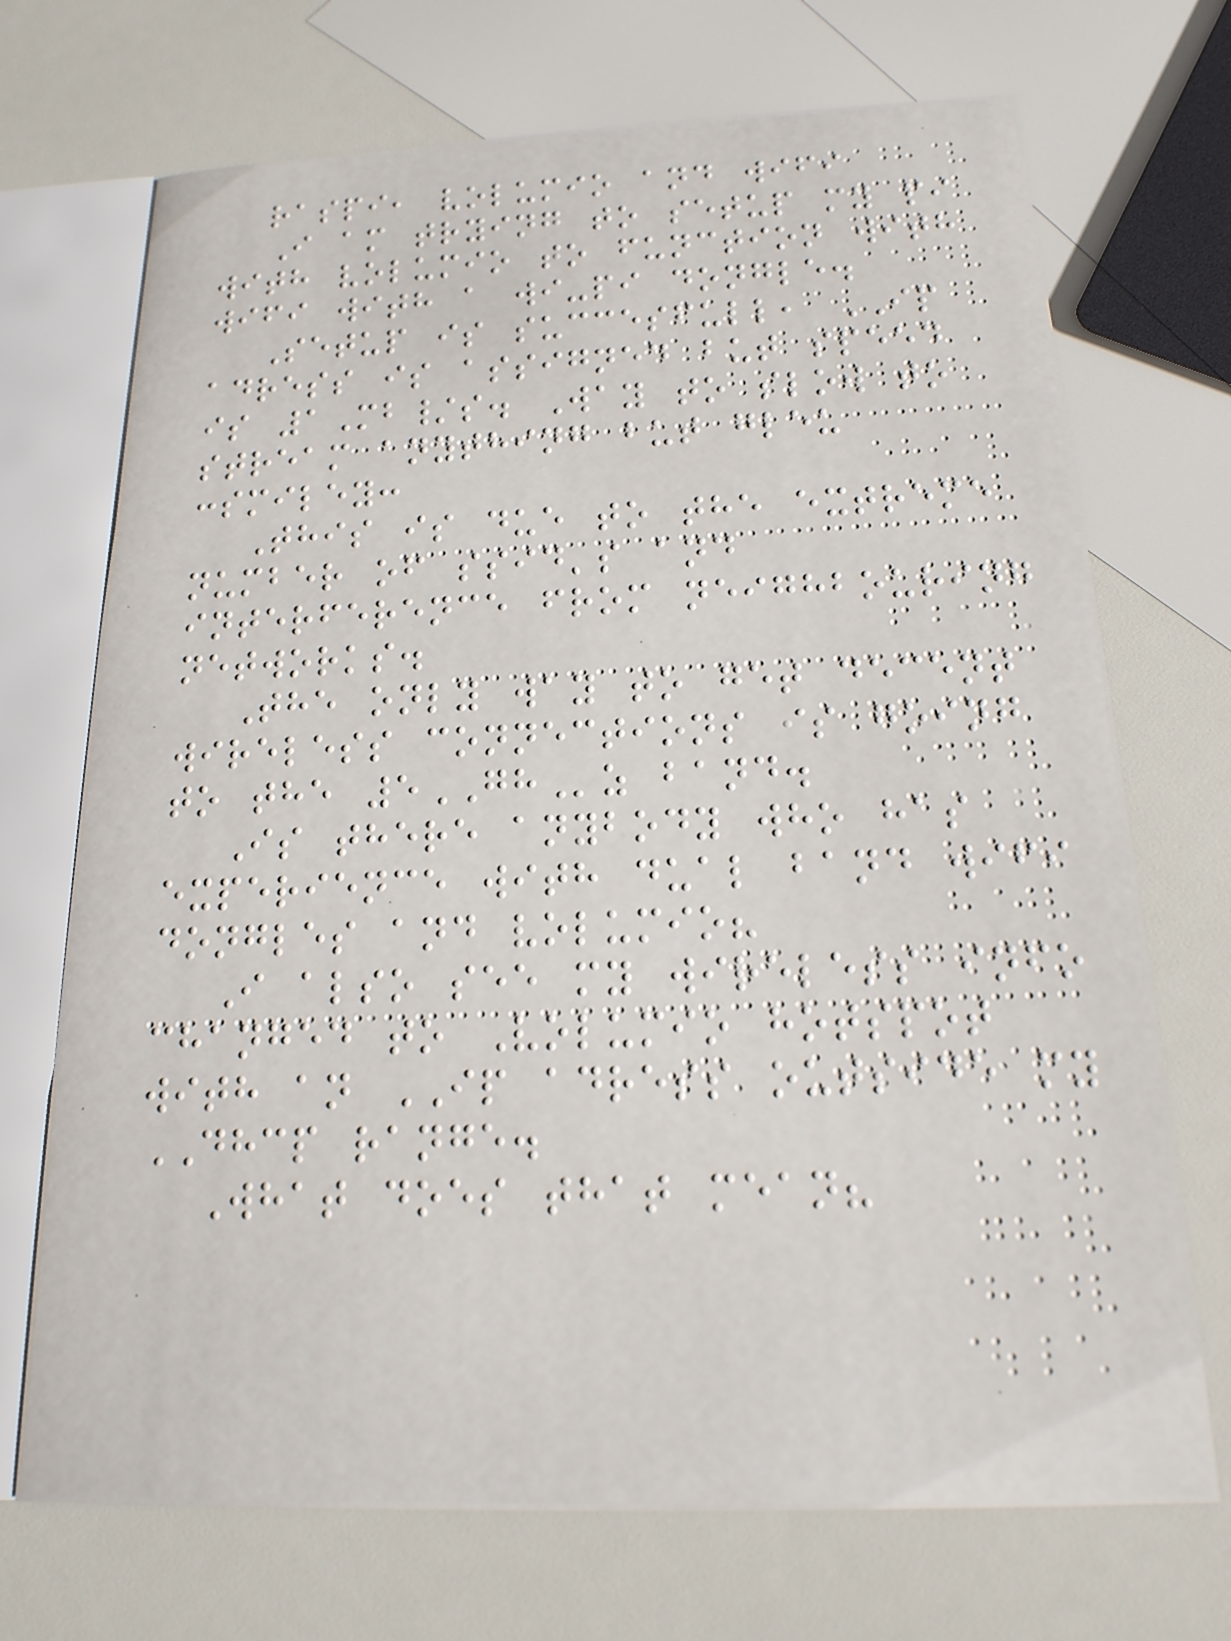raspi, volumio and wifi
I am trying to setup my pi
with volumio to function with
wifi with a wi-pi dongle.
Setup is succesfull, IP
adress is assigned but speed
is 1Mb/s. Way to slow to
stream anything but gleu
:smiley:
This is due to the extreme
number of ssid's and
interference from neighbouring
networks.
The only way to get decent
wireless connections is going
to the 5GHz band.
Is there anybody who has
experience with dual band wifi
dongles and volumio?
I also see my wireless info
changed to Volumio hotspot
with an IP adress outside my
DHCP range.
What does that mean?
